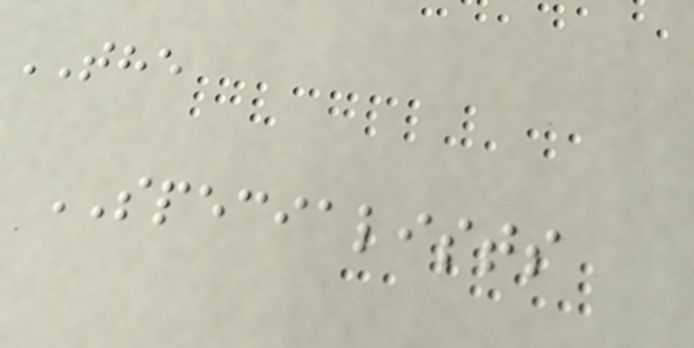THE
SPECIALISTS
